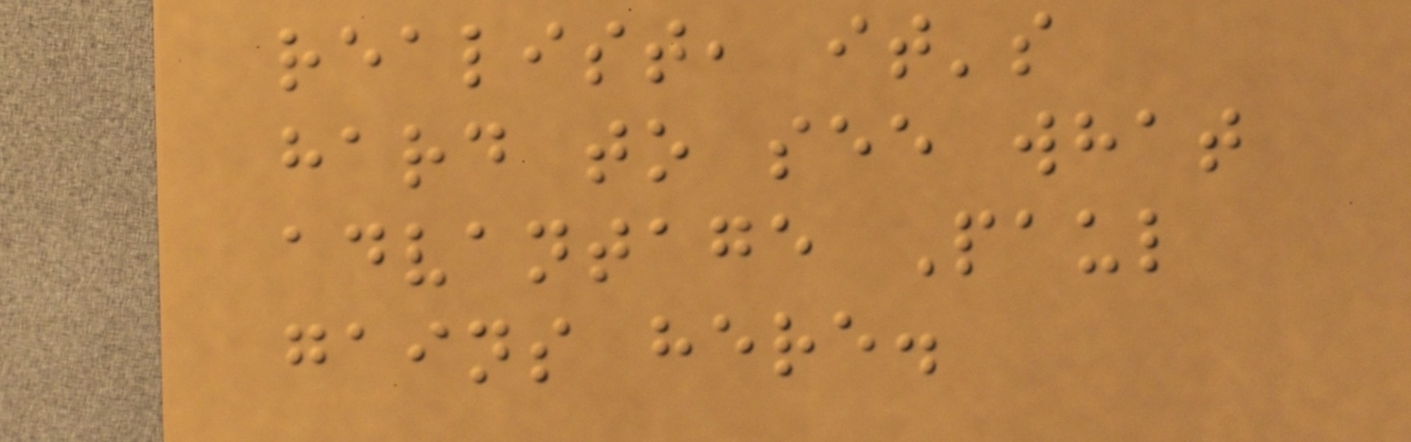realist, it's
hard to see what
advantage Paul
gains here.
